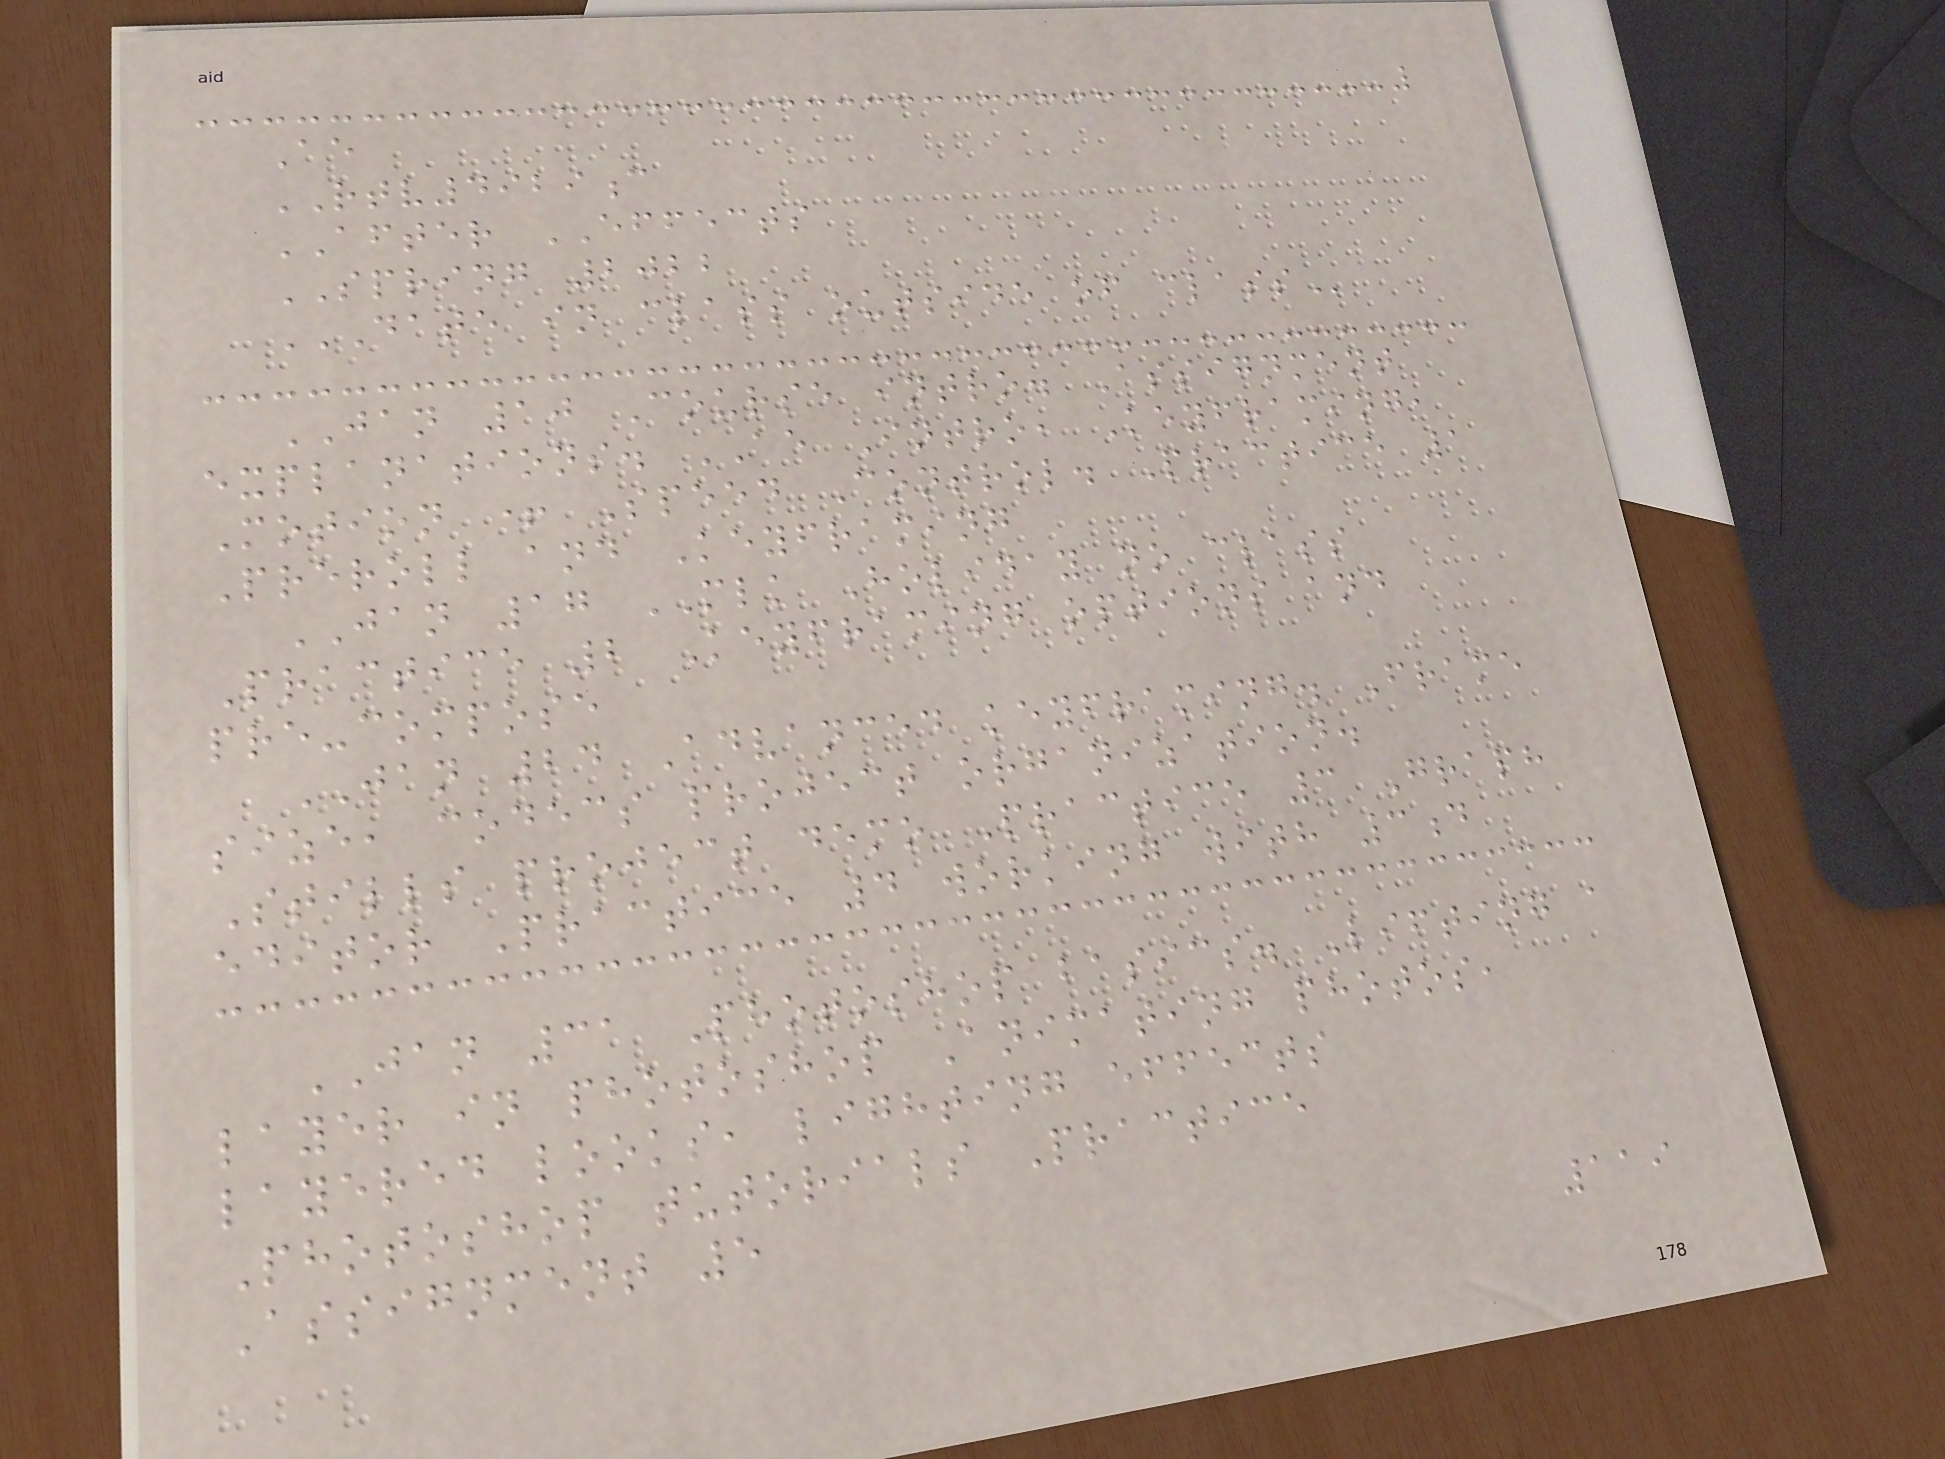Ae
RTV4929c
AFTER EFFECTS
SPRING 2022
DATE IN CLASS OUTSIDE OF CLASS
JAN 10 Course intro. Assignment
explanations. AE Intro, Keyframing,
Motion + Speed Control. Practice 1
Preroll and Keyframing
JAN 17 MLK Holiday no class
Practice 2 Keyframing options and
pre-compose
JAN 24 Advanced keyframing. Frame
size, codecs project organization.
Stills project demo Practice 3 Graph
editor Practice 4 working with 3d
JAN 31 Photoshop basics. Lifting a
layer in photoshop Animating photos,
layered looks, lighting effects
Photoshop tutorials Practice
Assignment 5
119
